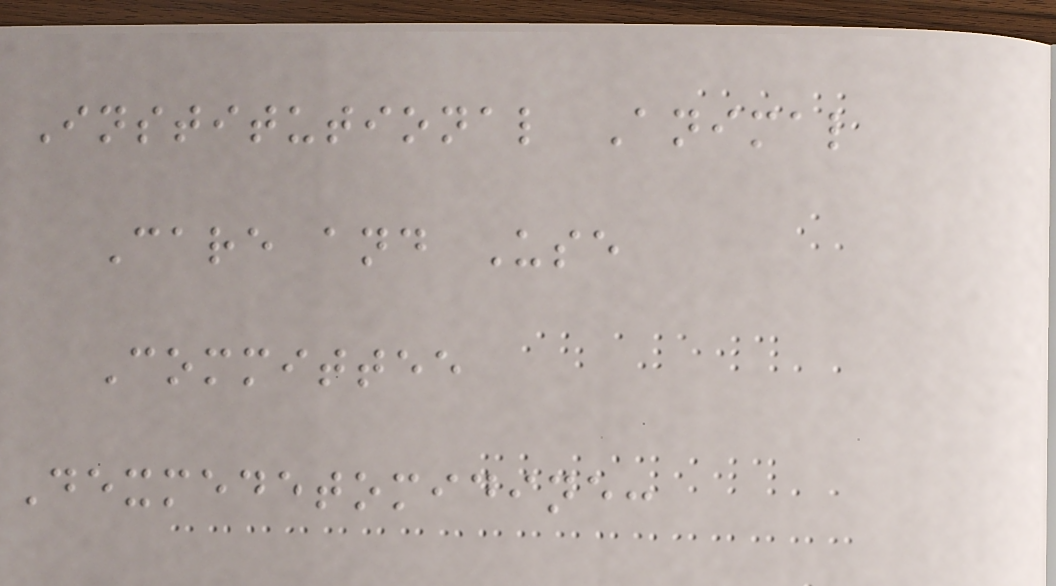Institutional Animal
Care and Use
Committee
Dexmedetomidine:
